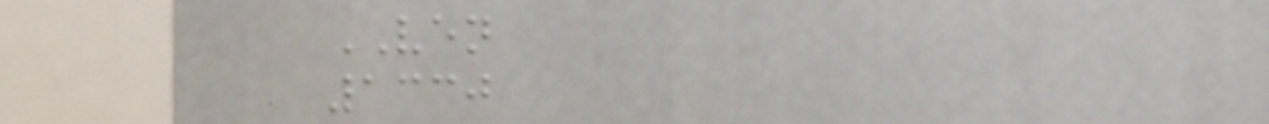VEN
1330
